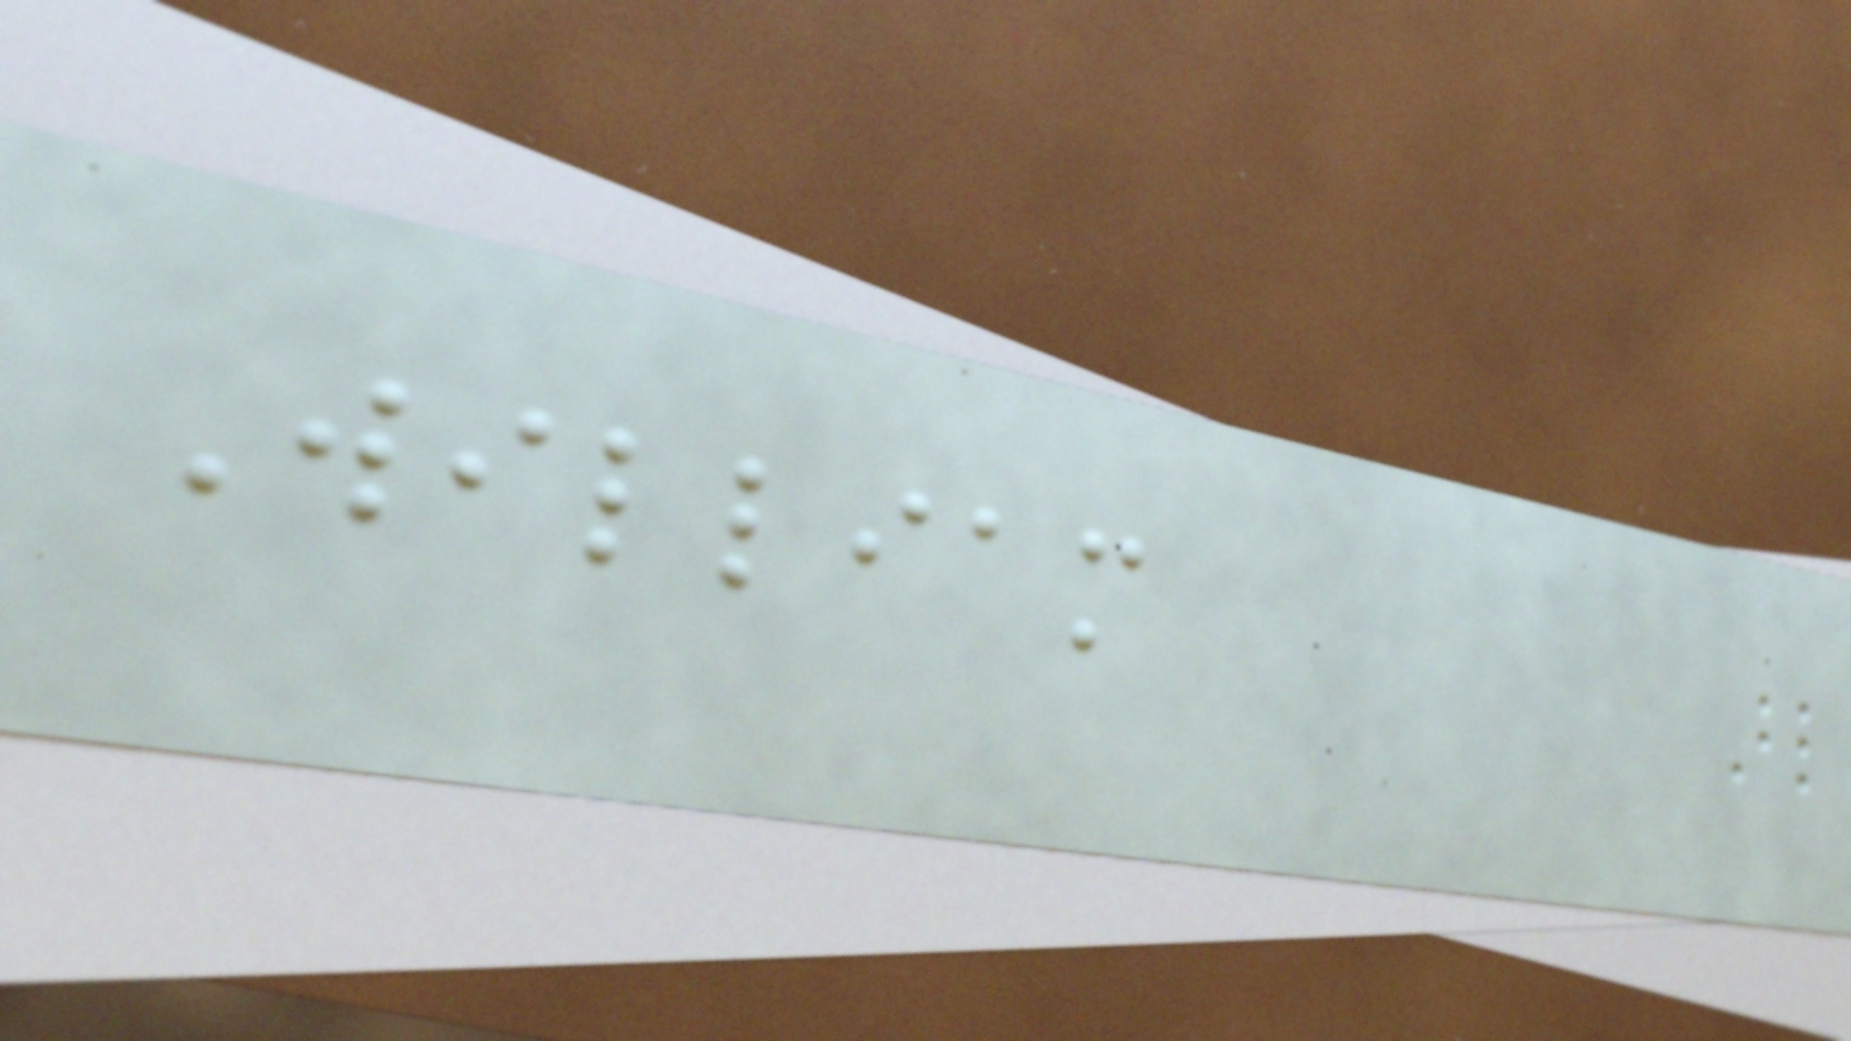William
